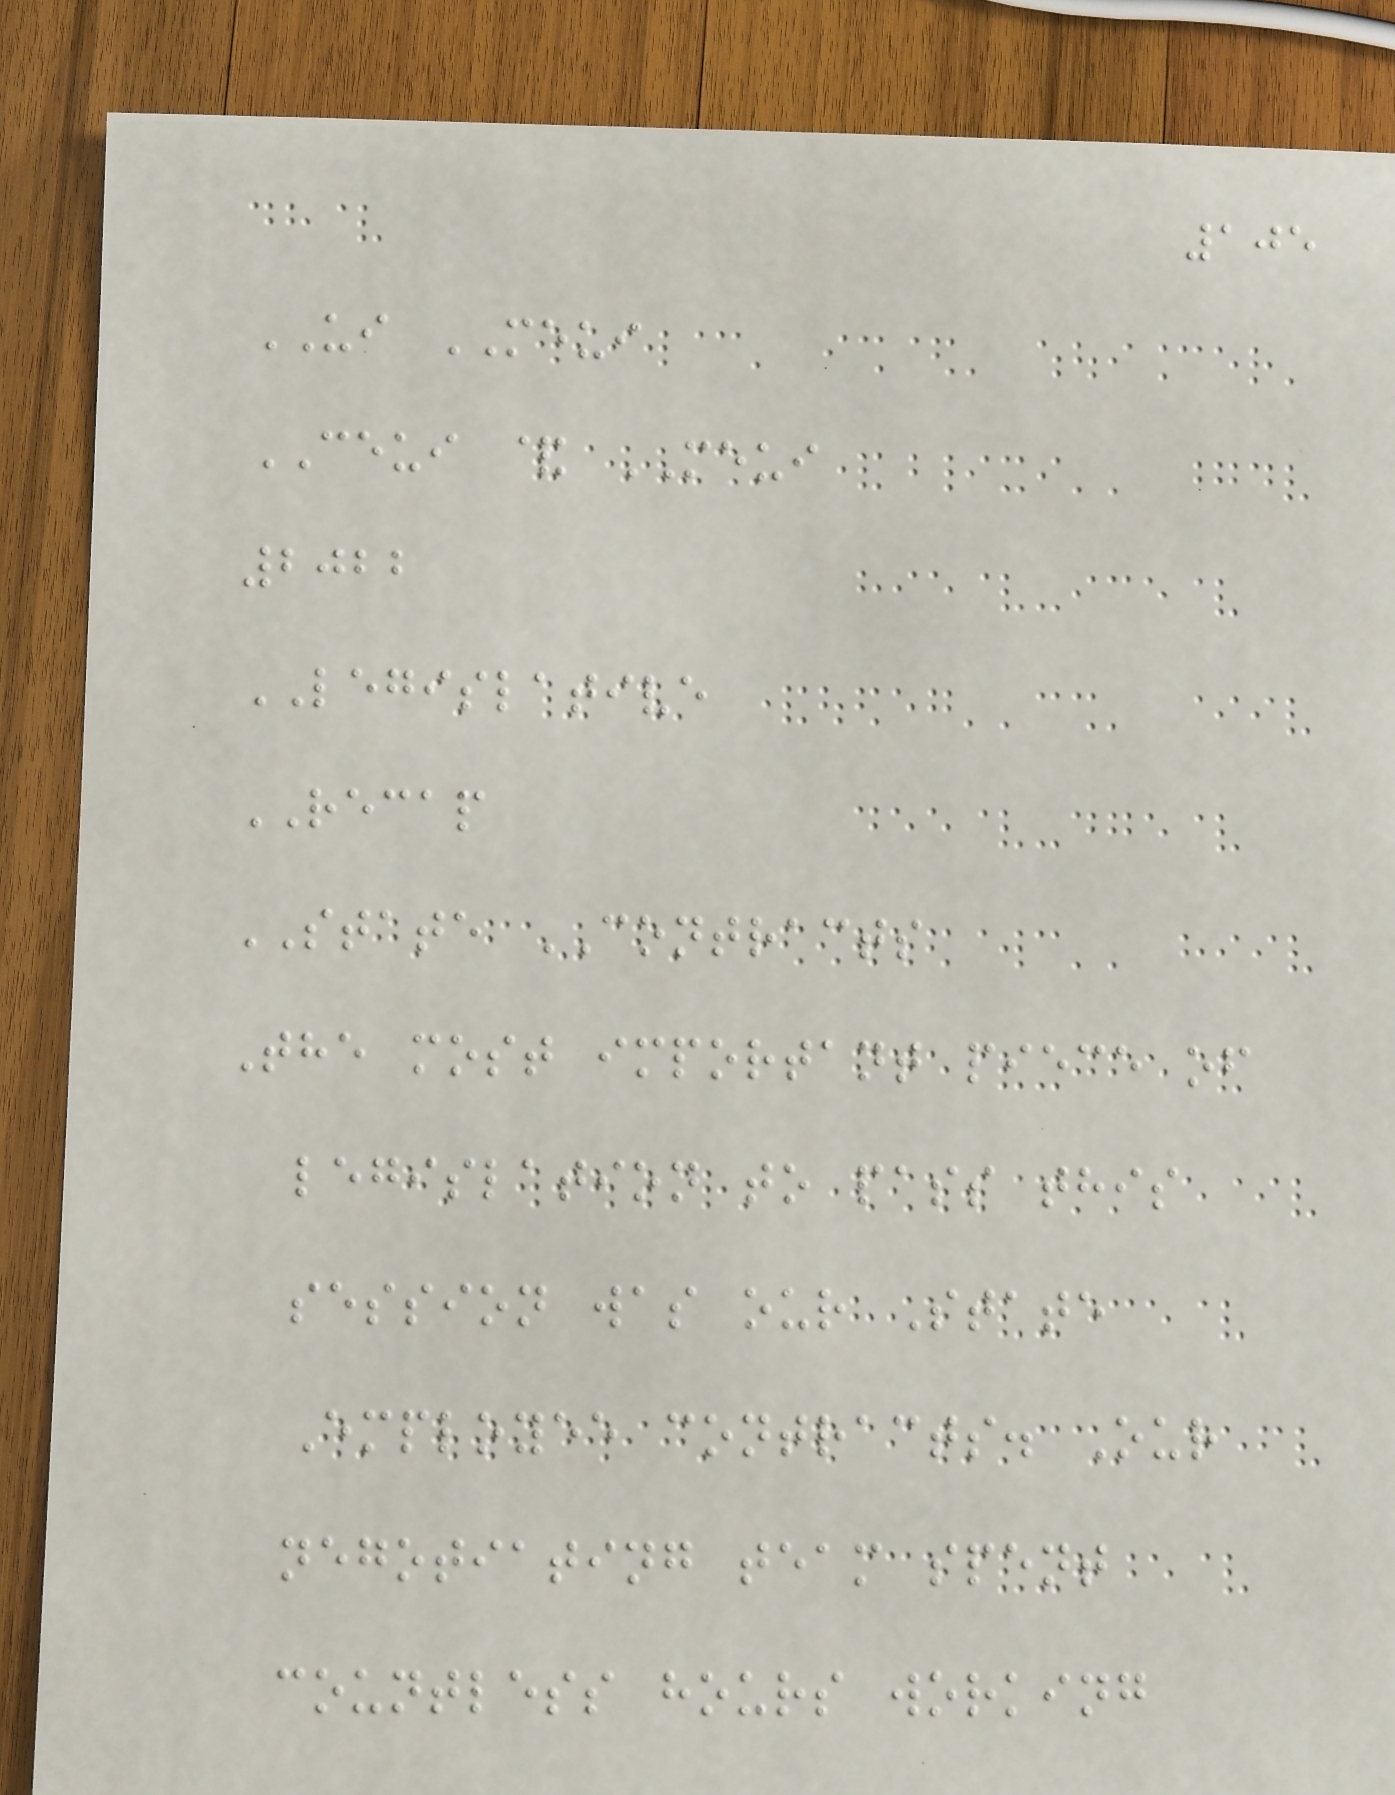105
UI MEUI
CEUI & MEUI
2022
LEGISLATIVE
RECAP
STATE CONTRACTS
The most important piece of
legislation to pass this
session was our State
Employee contracts. Our
negotiating team spent
countless hours working
